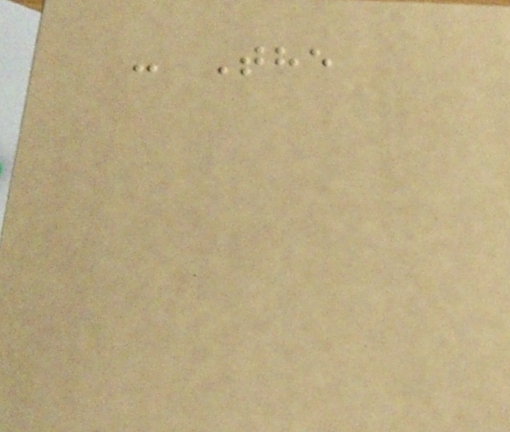- The
